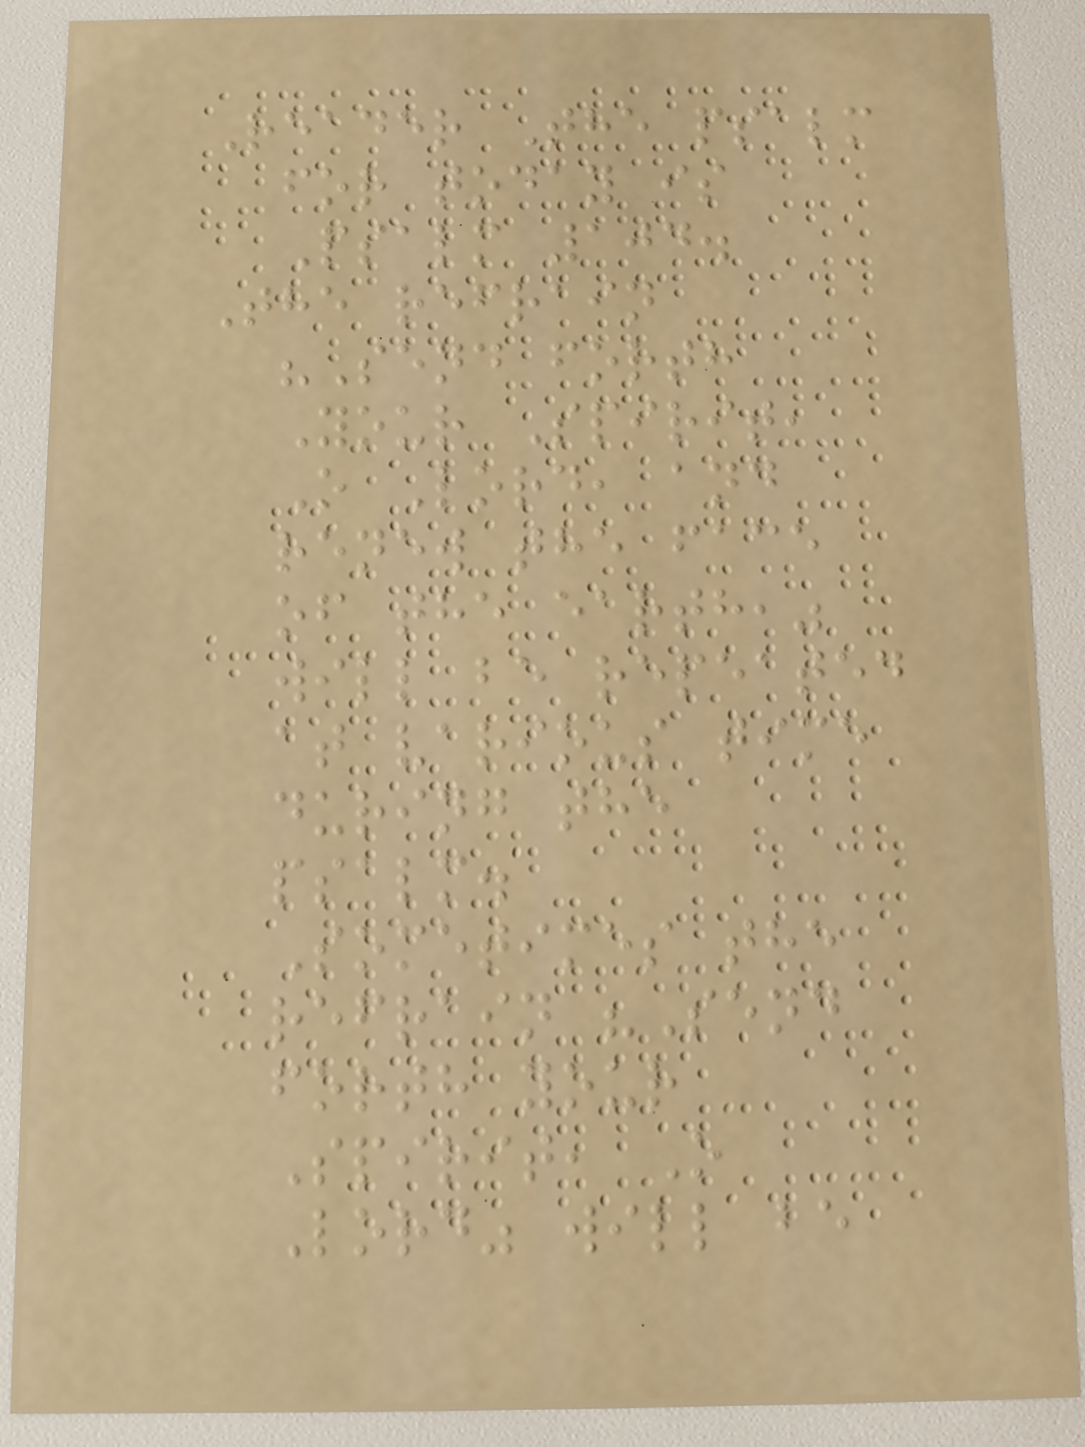Reader The psalm
for today is
Psalm 104.
The refrain
"Send forth
Your Spirit,
O Lord, and
renew the face
of the earth,"
will be repeated
at various time
during the
psalm.
Sometimes the
refrain "Send
forth your
Spirit, O
Lord" will be
